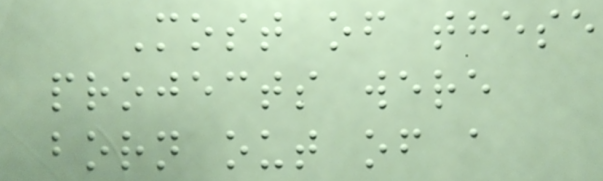Most of these
projects were
born out of a
